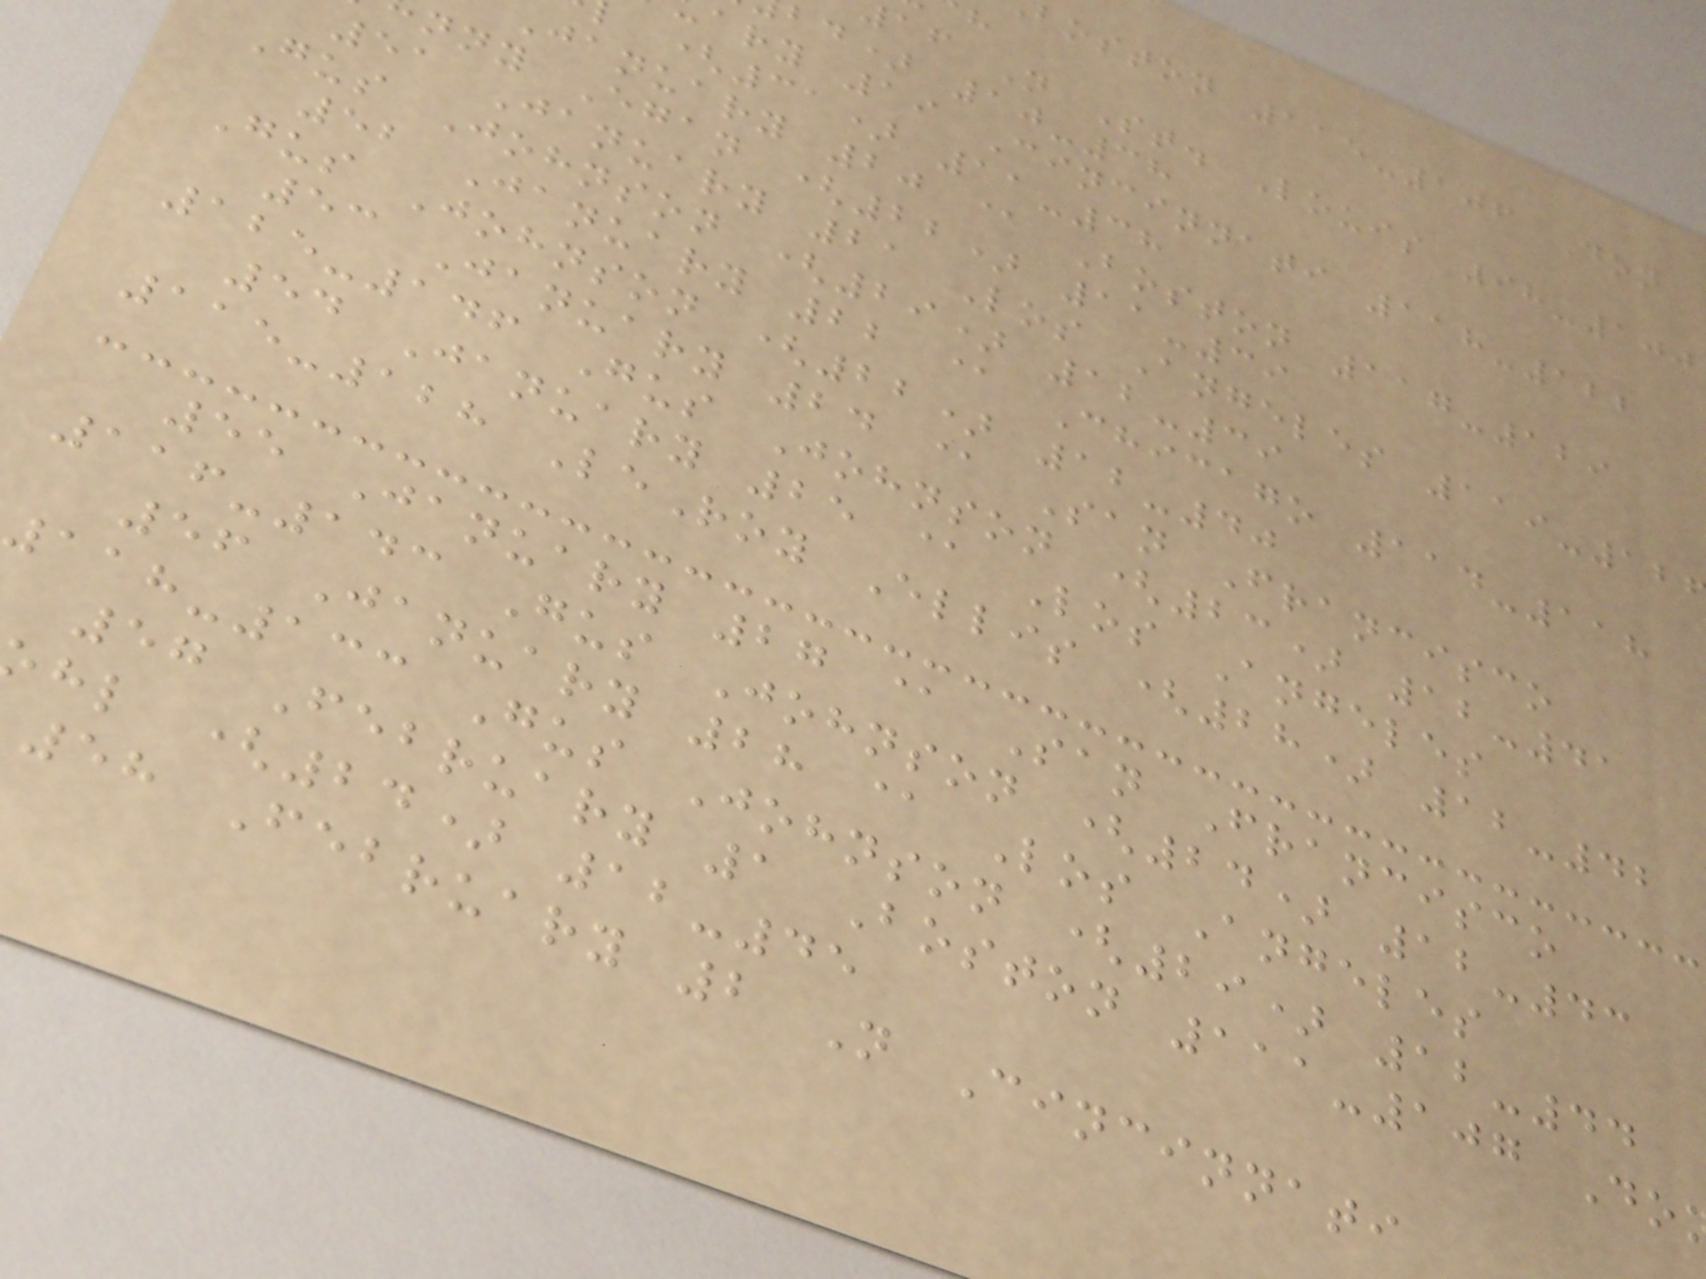boston 115-106 Don
af N St. Louis 98-100
bd) 10-38
ary 19 Cincinnati 118-122
(31) 11-38
January 20 @ Boston 117-129
nny Egan (22) 11-39
51 January 21 Los Angeles 119-12
Gus Johnson (29) 12-39
52 January 22 @ Chicago 114-118
Gus Johnson (22) 12-40
53 January 24 @ San Francisco
125-146 Gus Johnson (23) 12-41
54 January 25 @ Los Angeles
115-128 LeRoy Ellis (28) 12-42
55 January 27 @ San Francisco
116-143 Gus Johnson (24) 12-43
56 January 28 @ Los Angeles
118-133 Gus Johnson (29) 12-44
57 February 1 Boston 111-107 Do
hl (24) 12-45
58 February 2 N Cincinnati
